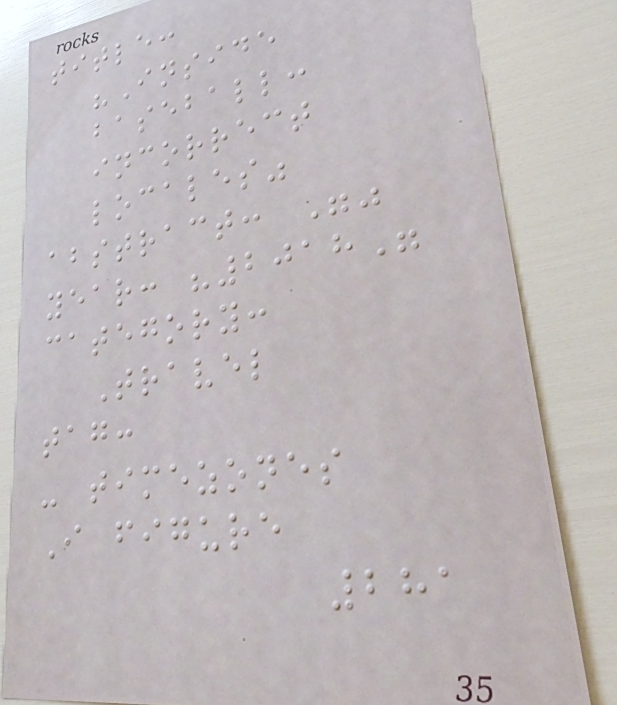title:
"Inside
baseball:
incorrect
locales"
abstract: ""
year: "2018"
category:
Travel
tag:
- timezones
I figure
281
